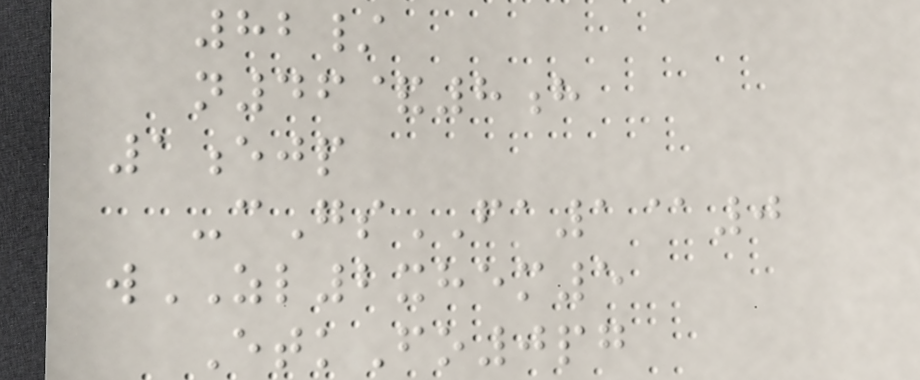82/
n46&8h
1ejp
-cGsFA1@0
wZL2xhem5
EtkFo0pg
